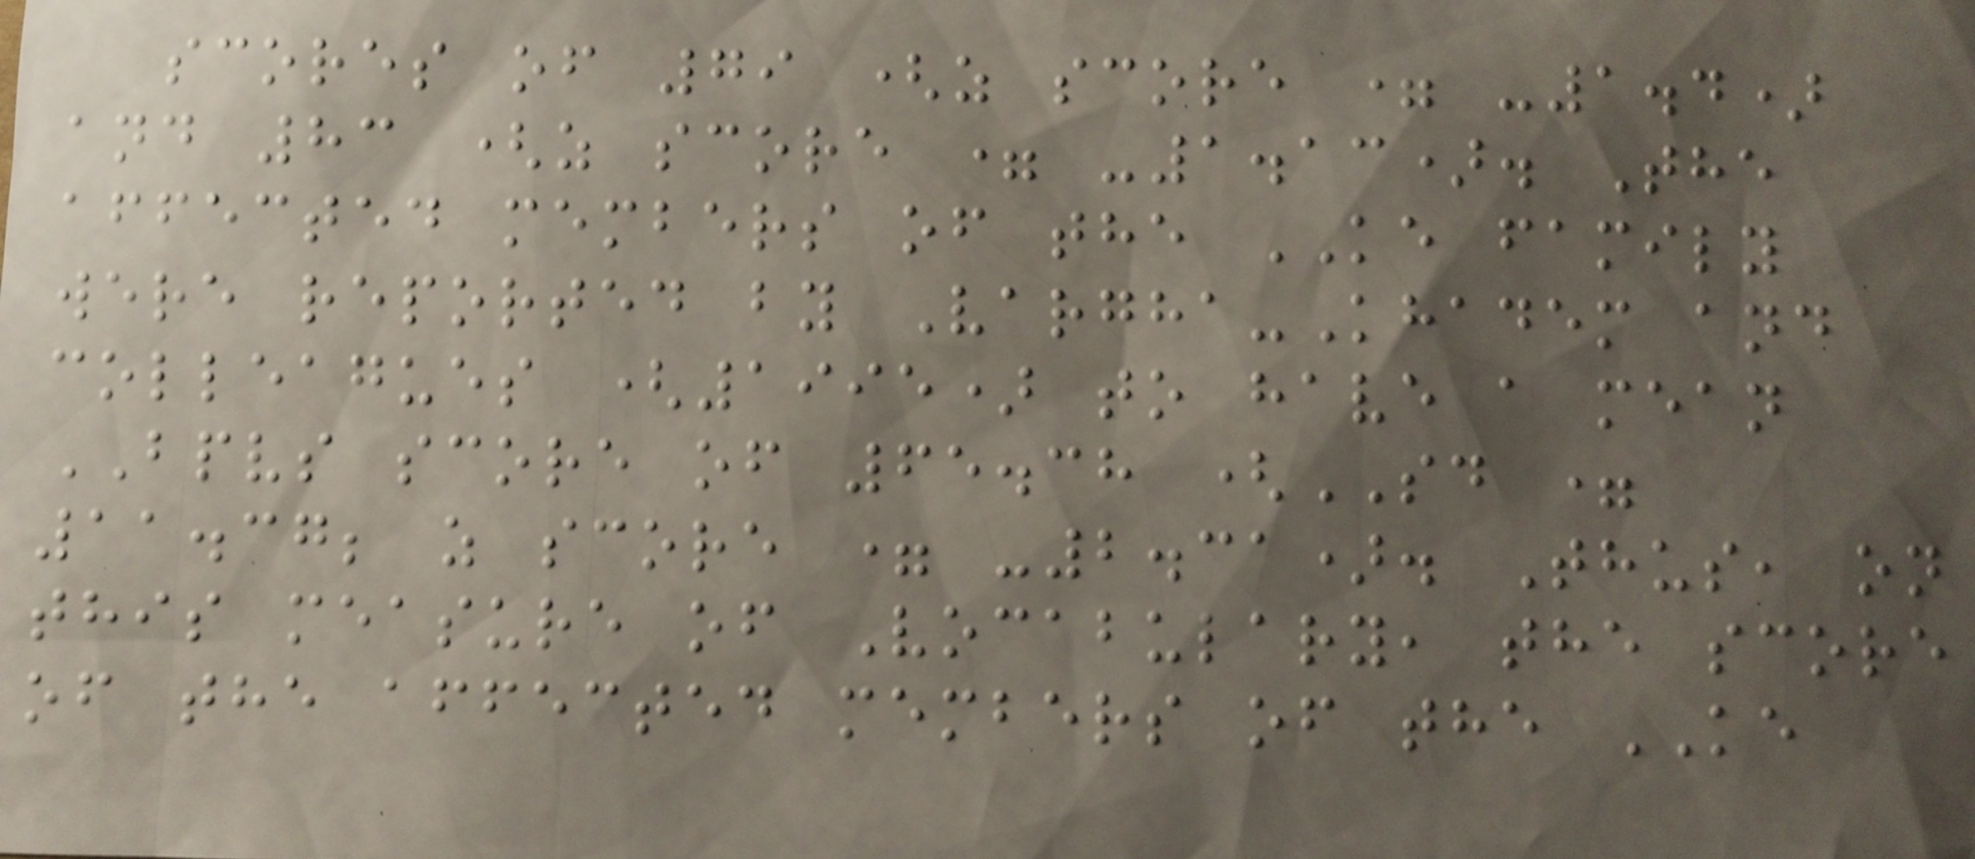scores of 79 (z score = -1.4)
and 83 (z score = -1.13). The
affected members of the KE family
were reported by Vargha-Khadem and
colleagues (1995) to have a mean
BPVS score of 65.38 (SD =
11.37; z score = -2.31). Thus, on
this measure of Vocabulary, the score
of the affected members of the KE
